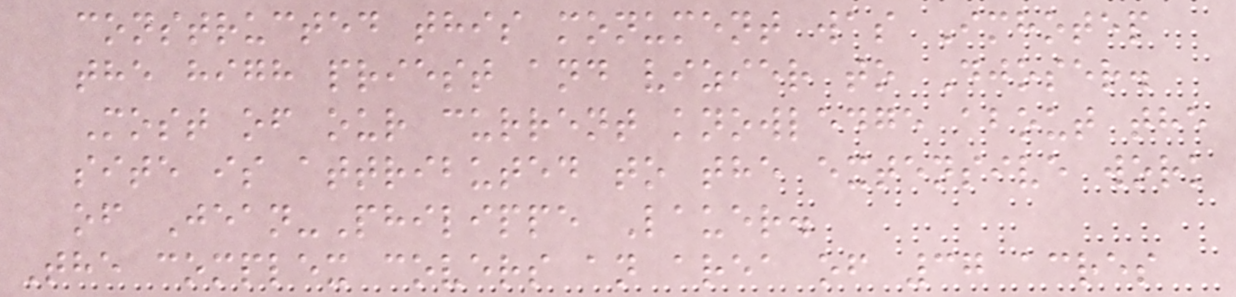constructed this monument was Imhotep
the high priest and vizier to Djoser.
Most of our current knowledge about the
site is attributed to the extensive work
of Jean-Philippe Lauer.
The complex covers an area of 37 acres
